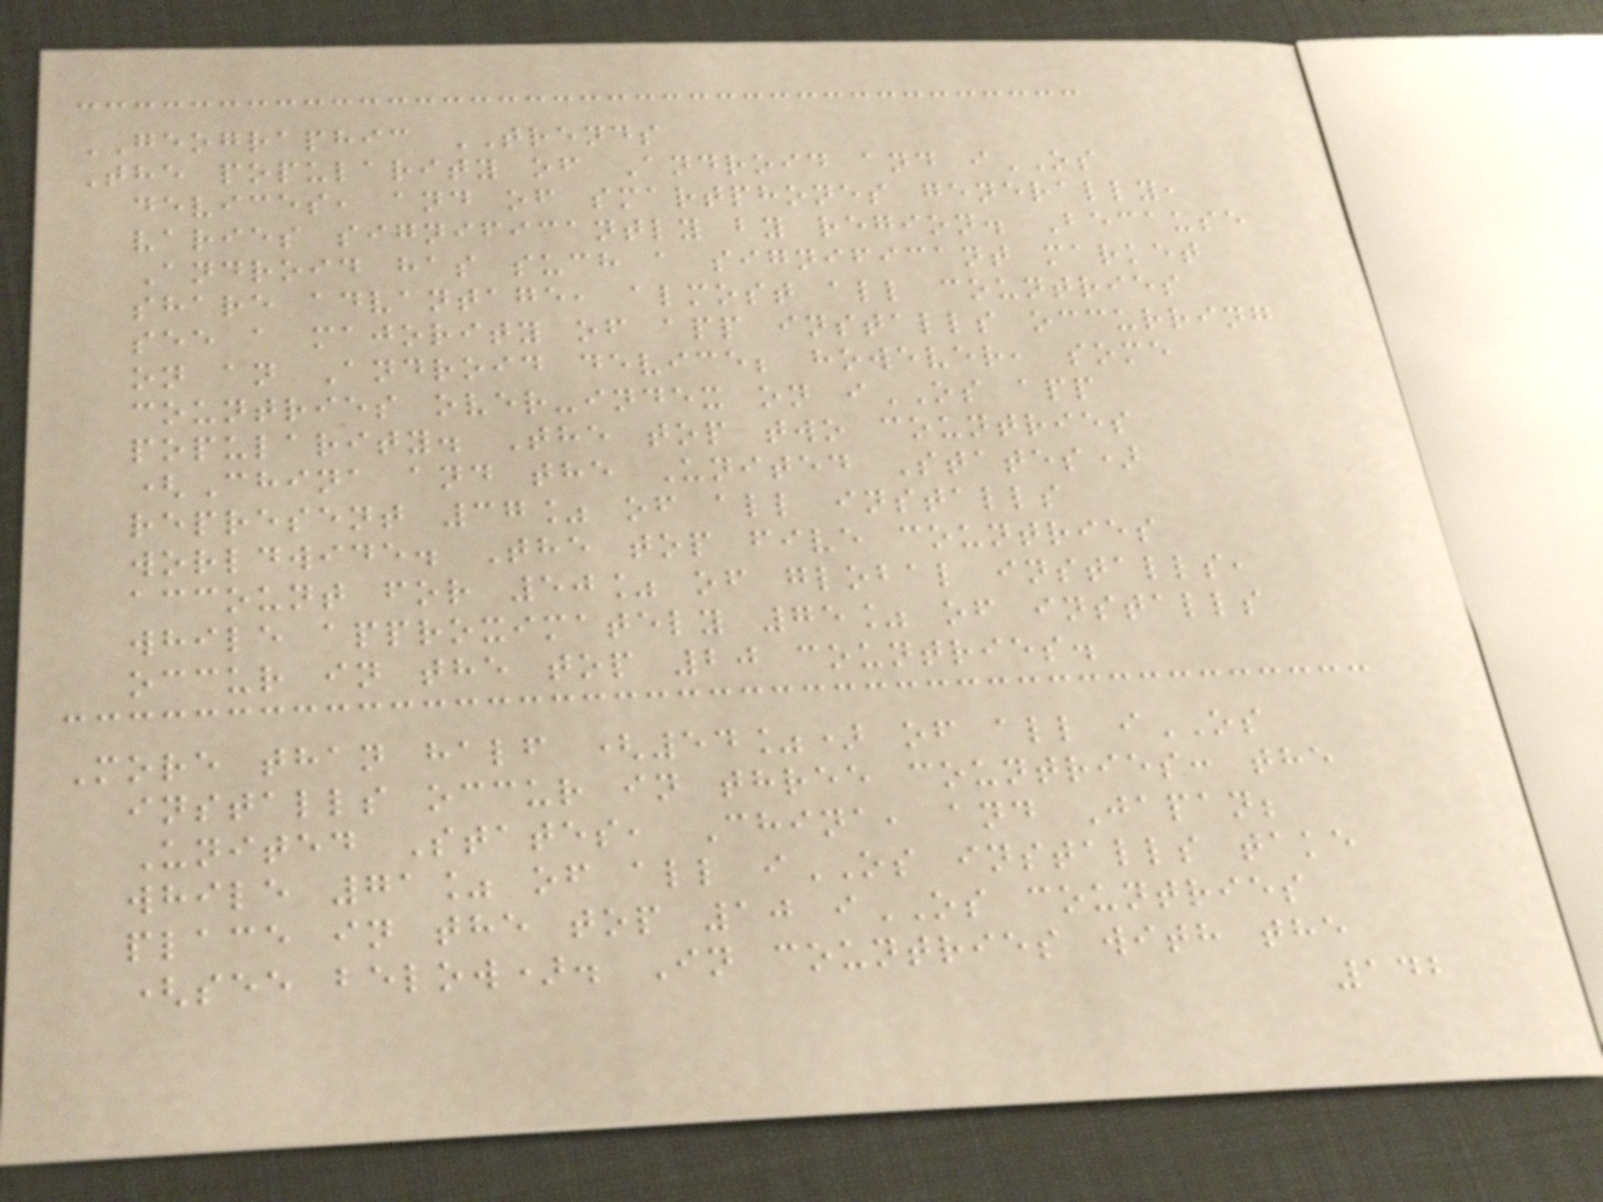GEOGRAPHIC TRENDS
The popularity of Android and iOS
devices, and of smartphones generally,
varies significantly by region. Because
Android has such a significant market
share advantage, almost all countries
see a majority of app installs occurring
on an Android device; however, some
countries over-index on iOS app
popularity. The top two countries
(China and the United States)
represent 37% of all installs
worldwide. The top five countries
account for 50% of global installs,
while approximately 75% of installs
occur in the top 20 countries.
More than half (54%) of all iOS
installs occur in three countries: the
United States, China, and Japan;
while 71% of all iOS installs take
place in the top 10 iOS countries
(see below). In countries with the
142
